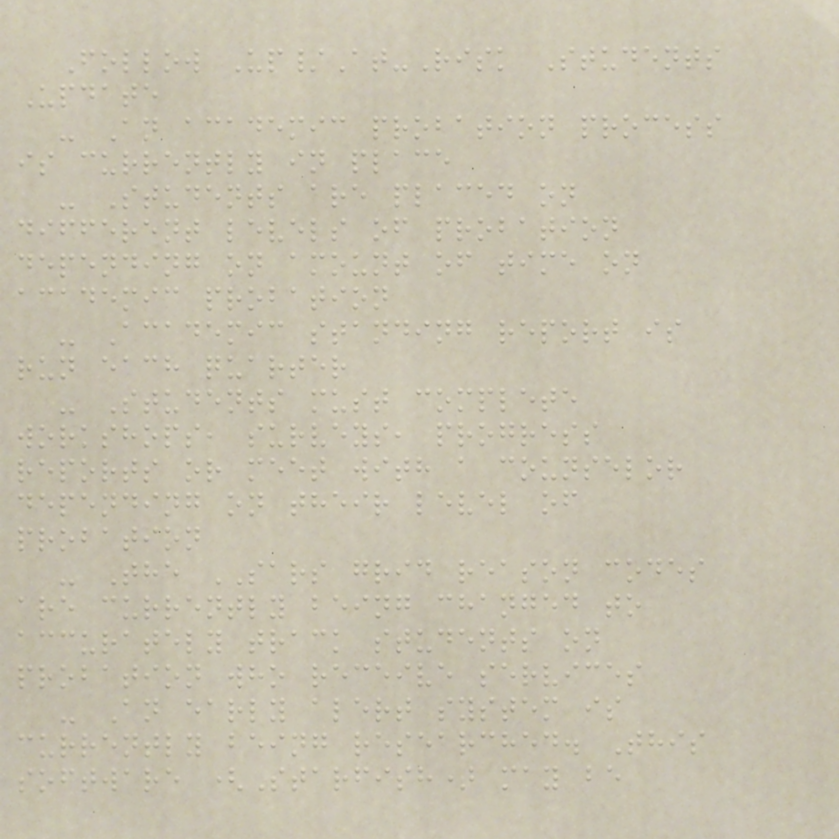Follow Up/At-Risk Students
Update
- An academic probation process
is currently in place
- Students are placed on
different levels of probation
depending on amount of time on
academic probation
- Academic standing report is
run each quarter
- Students must complete
workshops, surveys, progress
reports or meet with a counselor
depending on their level of
probation
- The SARS grid reason codes
are currently being changed to
accurately track students on
probation who receive services
- An early alert system is
currently being researched. This
software (Starfish) may be
